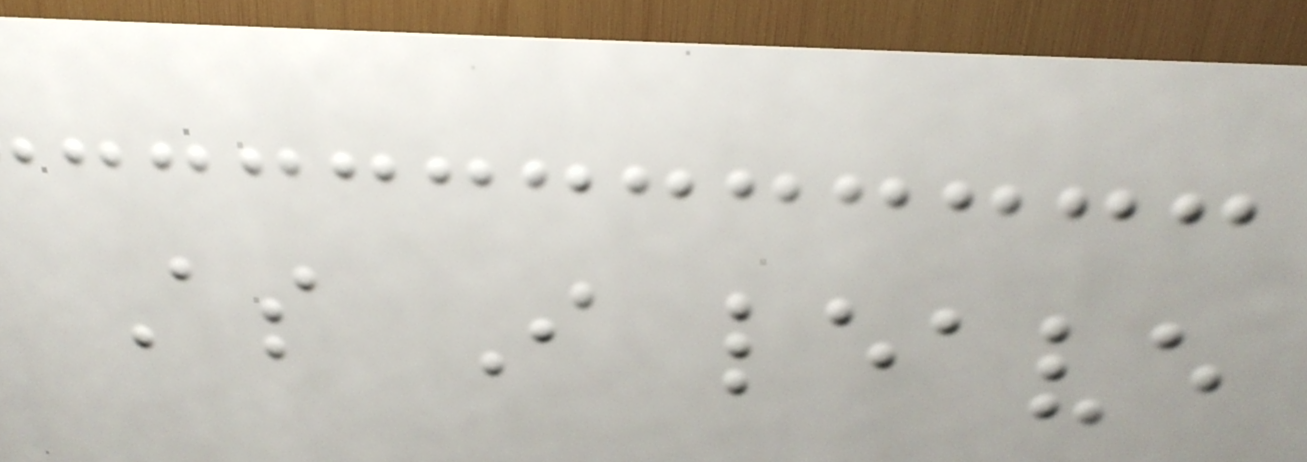As I leave
